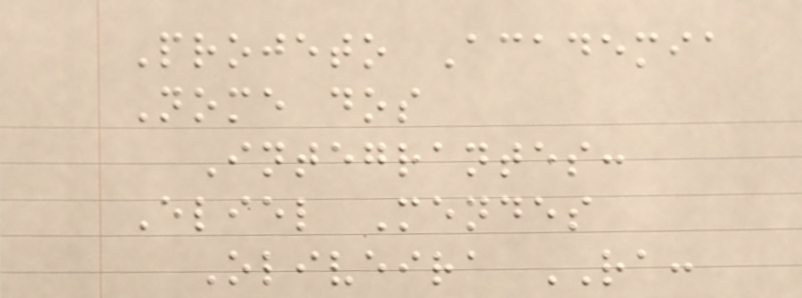Projeto Academia
Nome dos
Integrantes:
Eliel Mendes
Oliveira RA:
